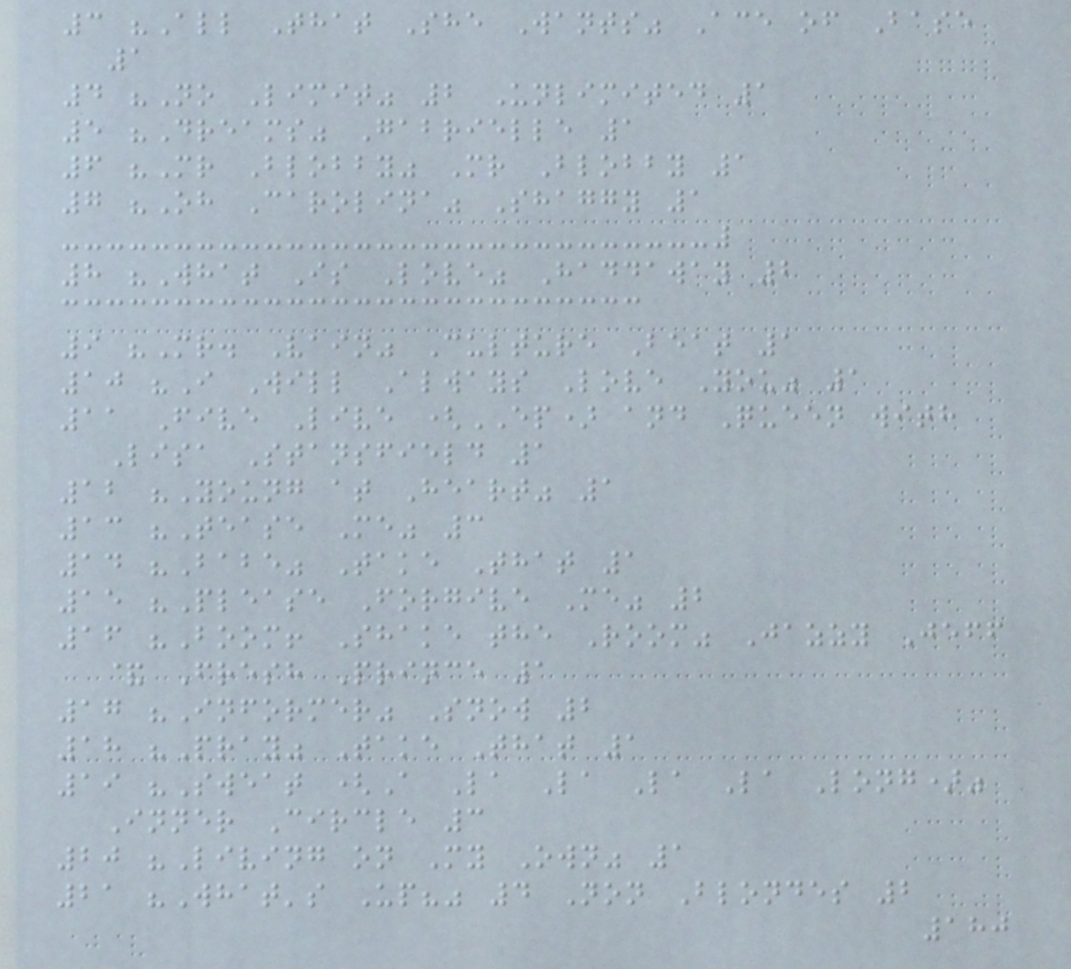3 "All That She Wants" Ace of Base
1
4 "No Limit" 2 Unlimited 1
5 "Dreams" Gabrielle 1
6 "Mr Blobby" Mr Blobby 1
7 "Oh Carolina" Shaggy 1
8 "What Is Love" Haddaway 2
9 "Mr. Vain" Culture Beat 1
10 "I Will Always Love You" 1
11 Five Live (EP) and Queen with
Lisa Stansfield 1
12 "Young at Heart" 1
13 "Tease Me" 3
14 "Babe" Take That 1
15 "Please Forgive Me" 2
16 "Boom! Shake the Room" Jazzy Jeff
& Fresh Prince 1
17 "Informer" Snow 2
18 "Pray" Take That 1
19 "Sweat (A La La La La Long)"
Inner Circle 3
20 "Living on My Own" 1
21 "What's Up?" 4 Non Blondes 2
180
